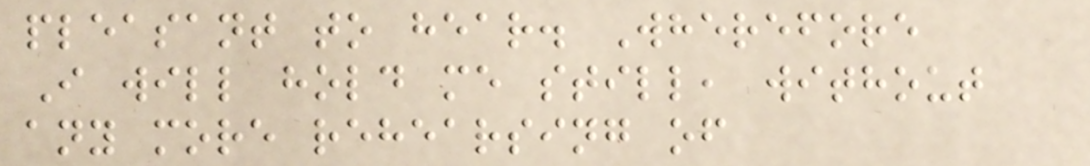pleasant to hear. Wherefore
I will hold me still, without
any more rehearsing of
